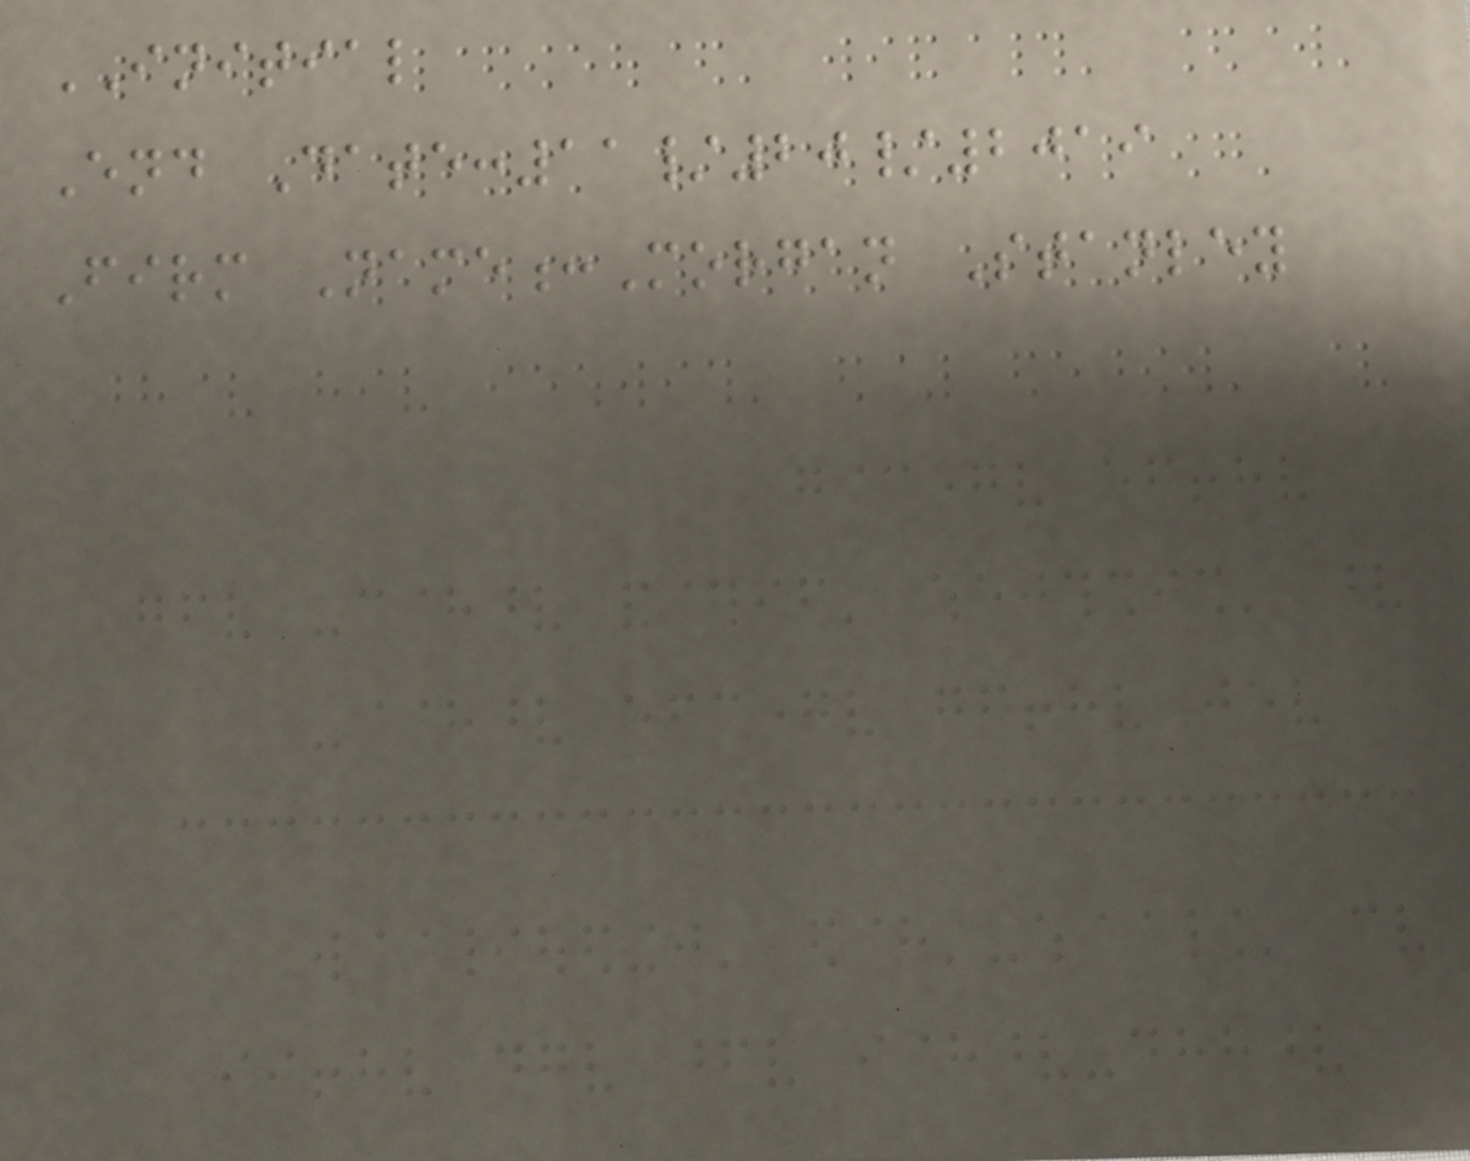INITIAL
End Date:11/20/2019
Firm Name:Morgan Stanley
